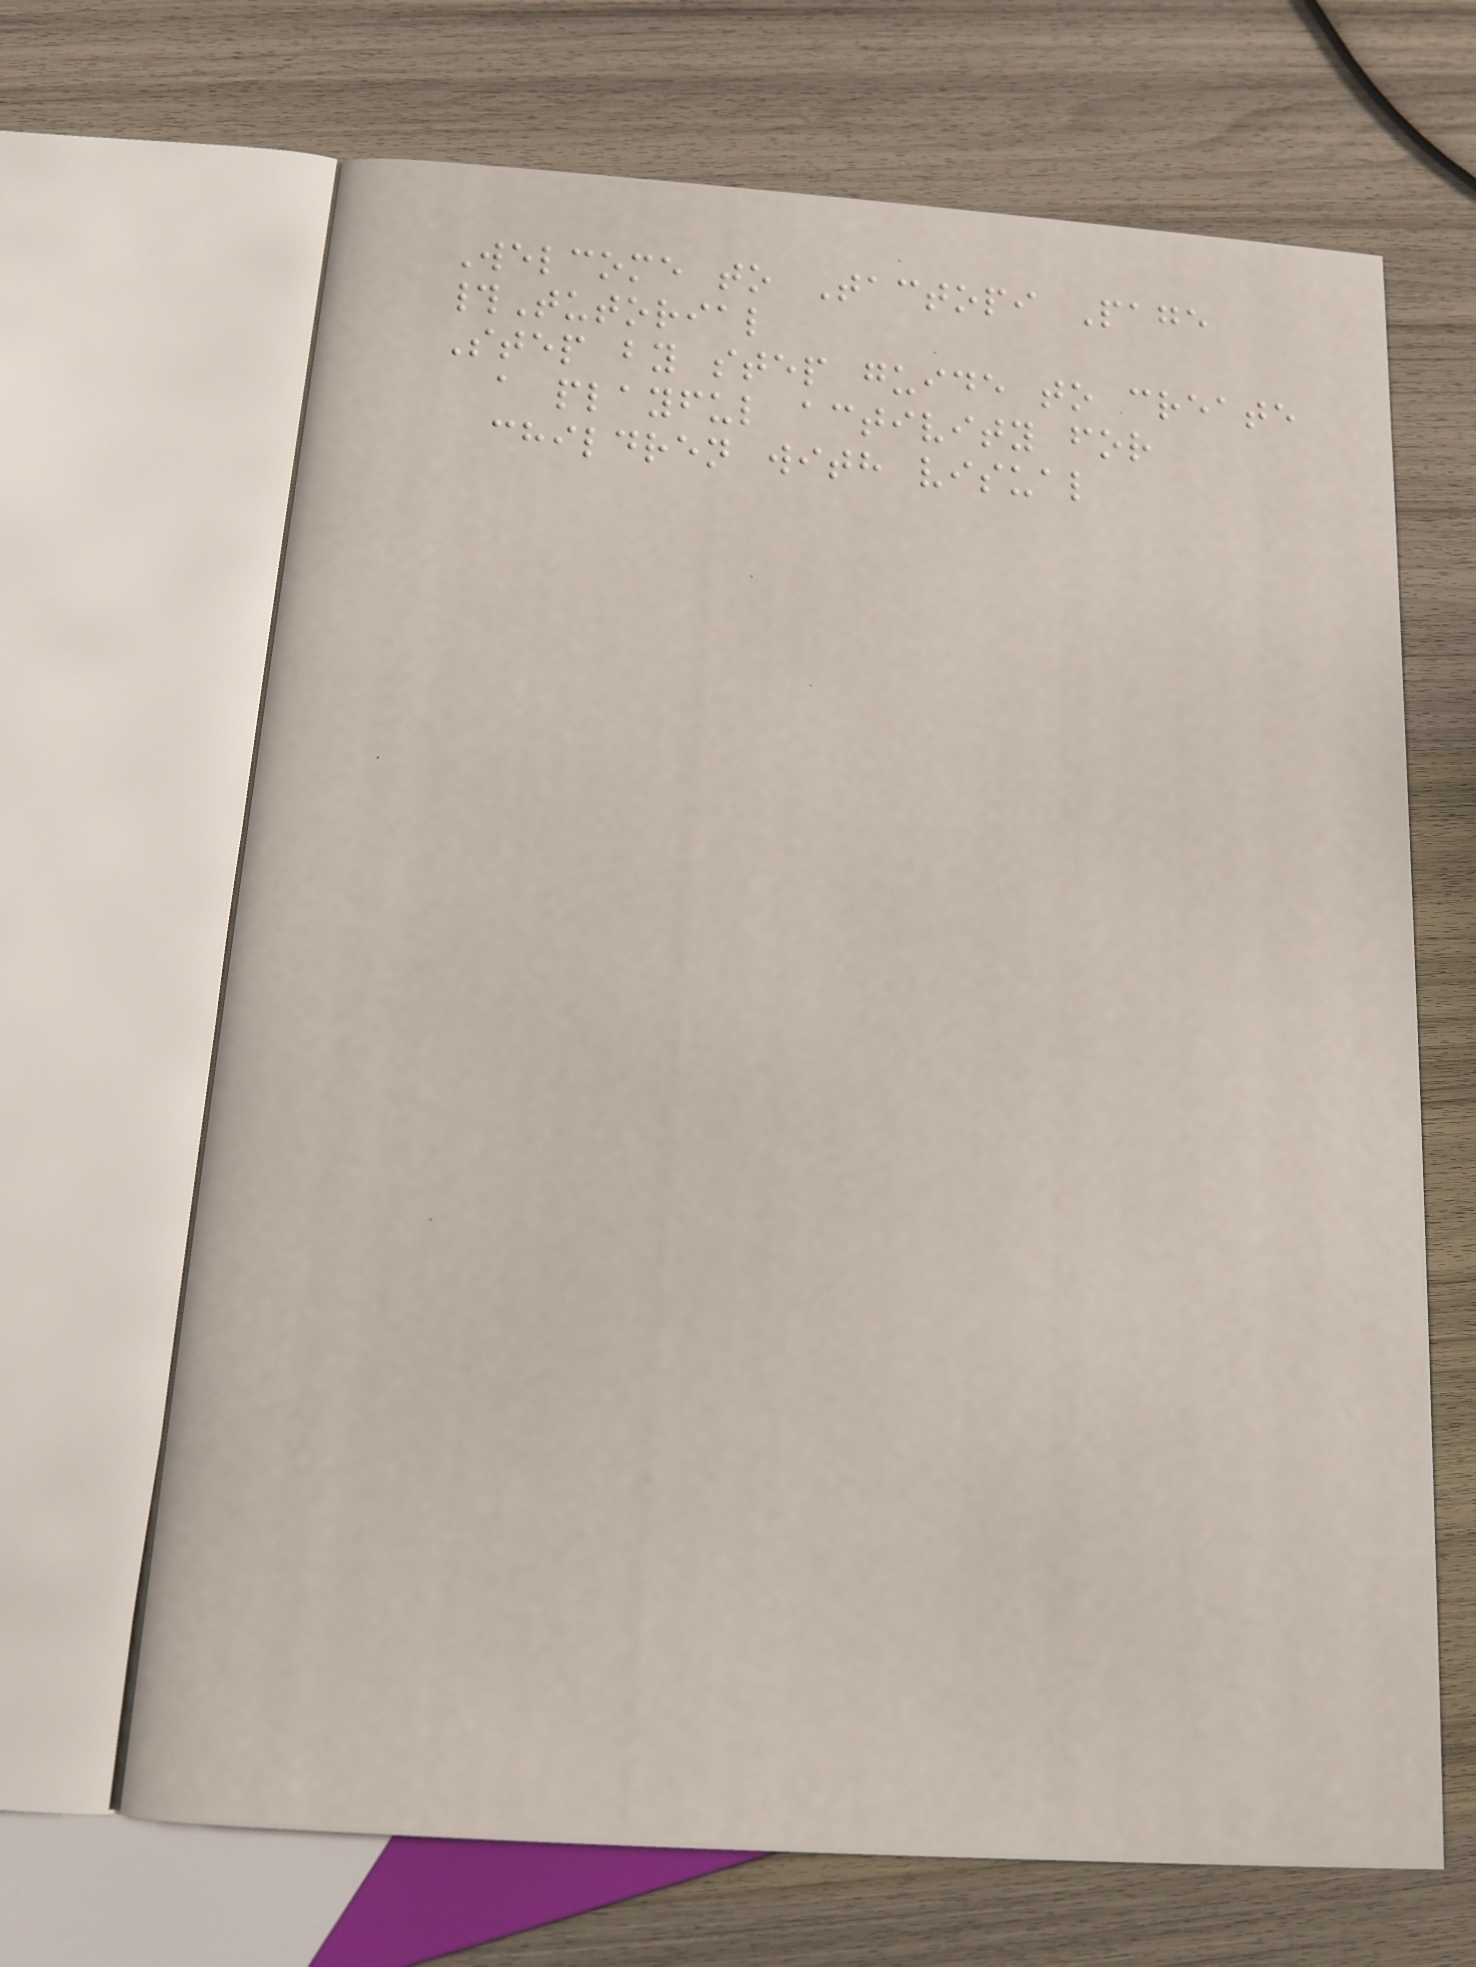Welcome to Tactopi Page
#Tutorial
Step by step guide to create
a playful activity for
children with visual
